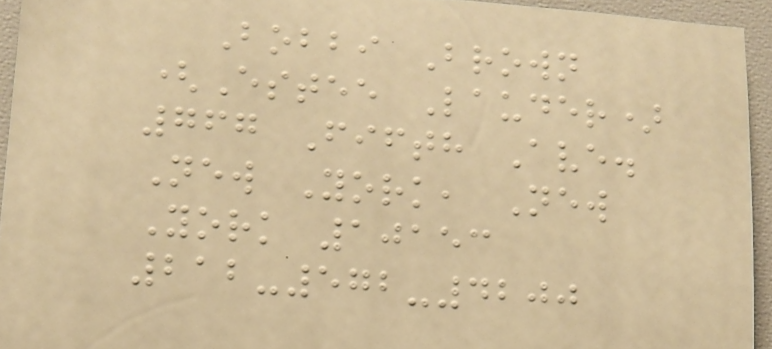Bobbi Brown
(Estee Lauder)
767 Fifth Ave.
New York, New
York 10153
212-572-4200
